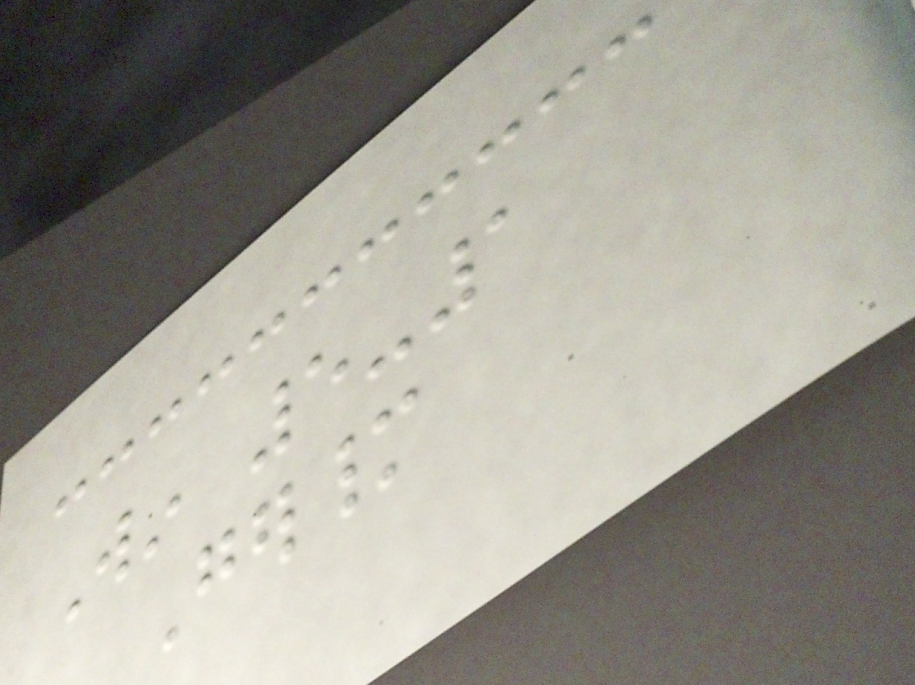Win 5-1
Germany
